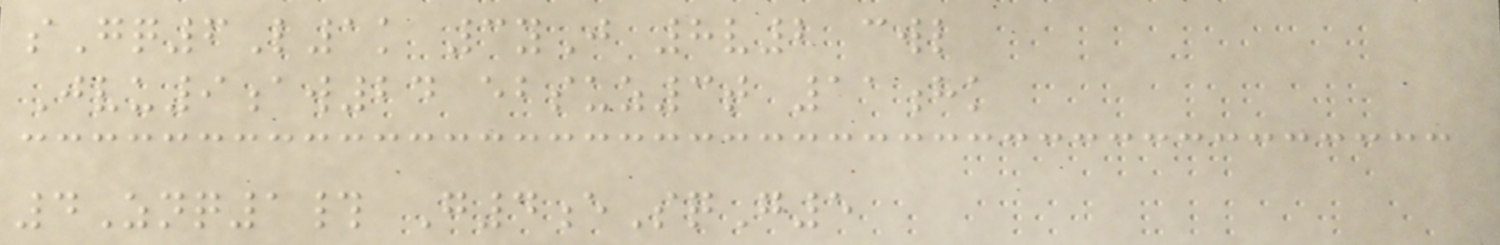sGq6L1k 3yJ 8v2 cwl
Jvu9aw24 ebsuz3t 11hk
4Znq1# G4eSqG5
